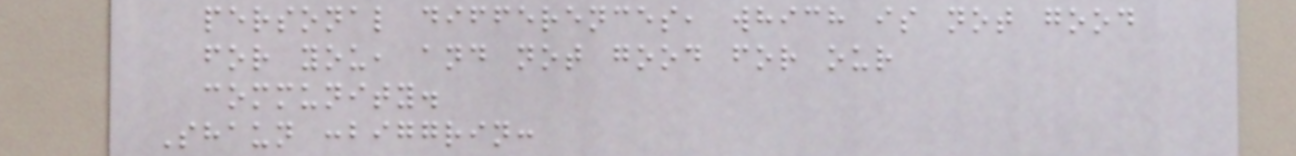personal differences, which is not good
for you, and not good for our
community.
Shaun :biggrin:
